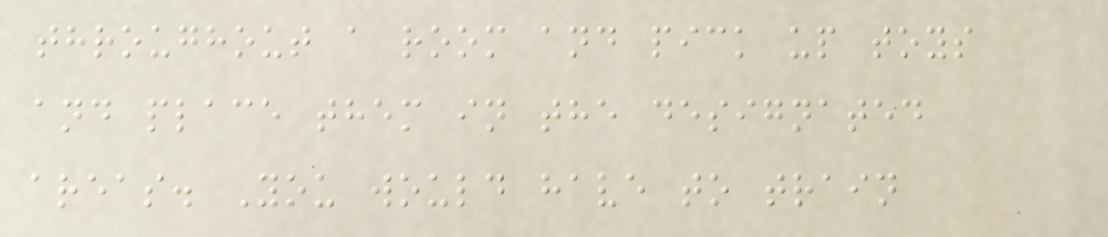throughout a room and pick up toys
and place them in the designated
areas. You would have to train
